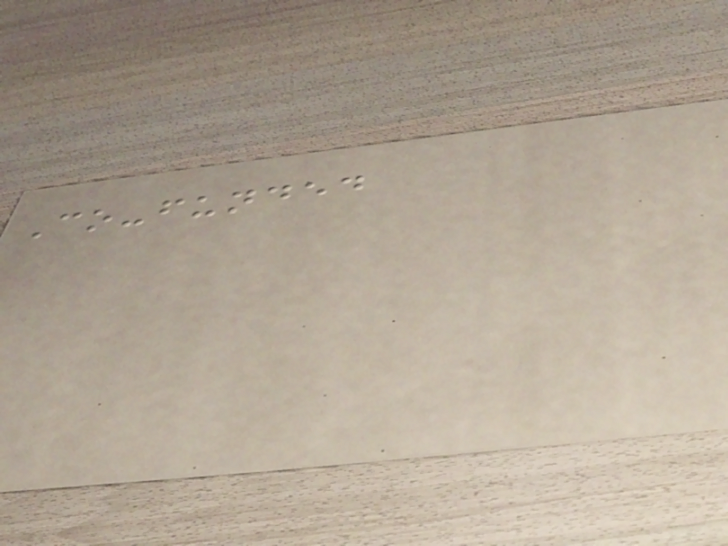Co-funded
